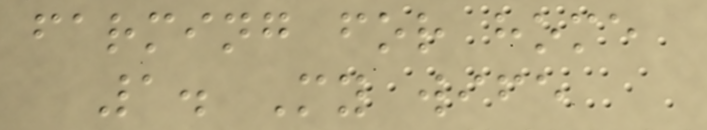farming for home
1. My wife
